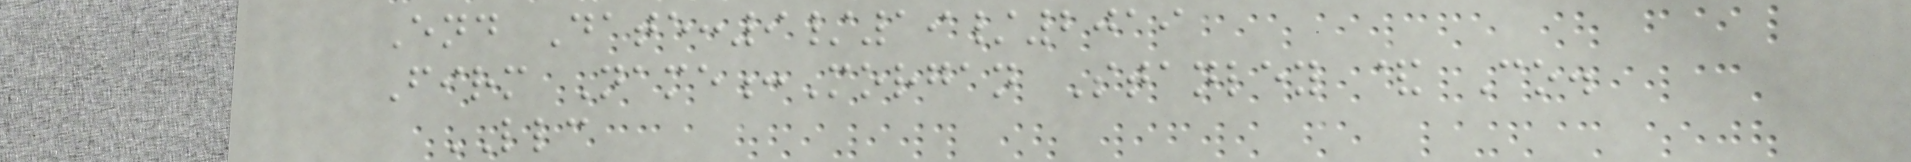End Date:9/19/2019
Firm Name:Morgan Stanley & Co.
LLC
